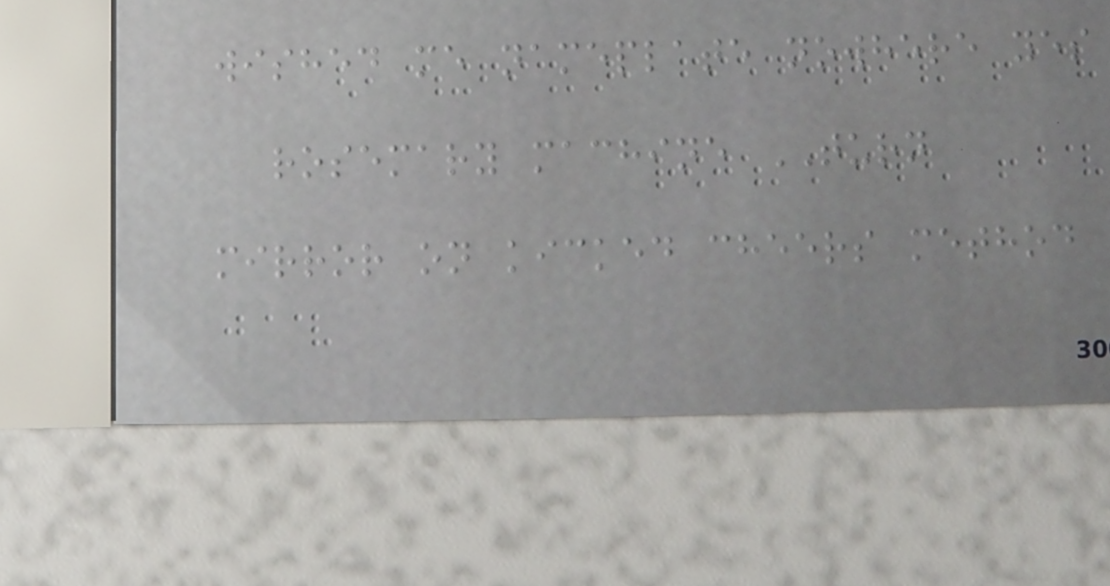wished me nameplate nowhere yes
rosemary machine TURN
mirror on kicked cheers method
